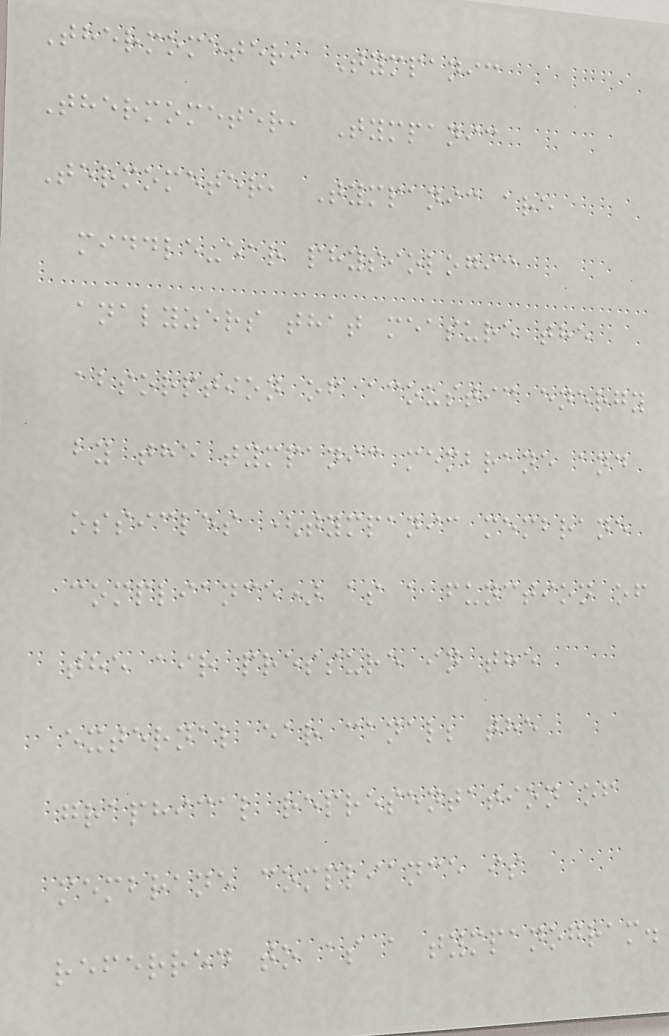Thermometer, Tympanic
Thermometer, Tympanic
Termometer, Tympanic are
middle-ear physiologic
analyzers that measure the
absorption of acoustic energy
by the tympanic membrane and
ossicles (tympanic membrane
compliance) as a function of
the air pressure in the
external ear canal; the
graphical representation of
membrane compliance is
referred to as a tympanogram.
